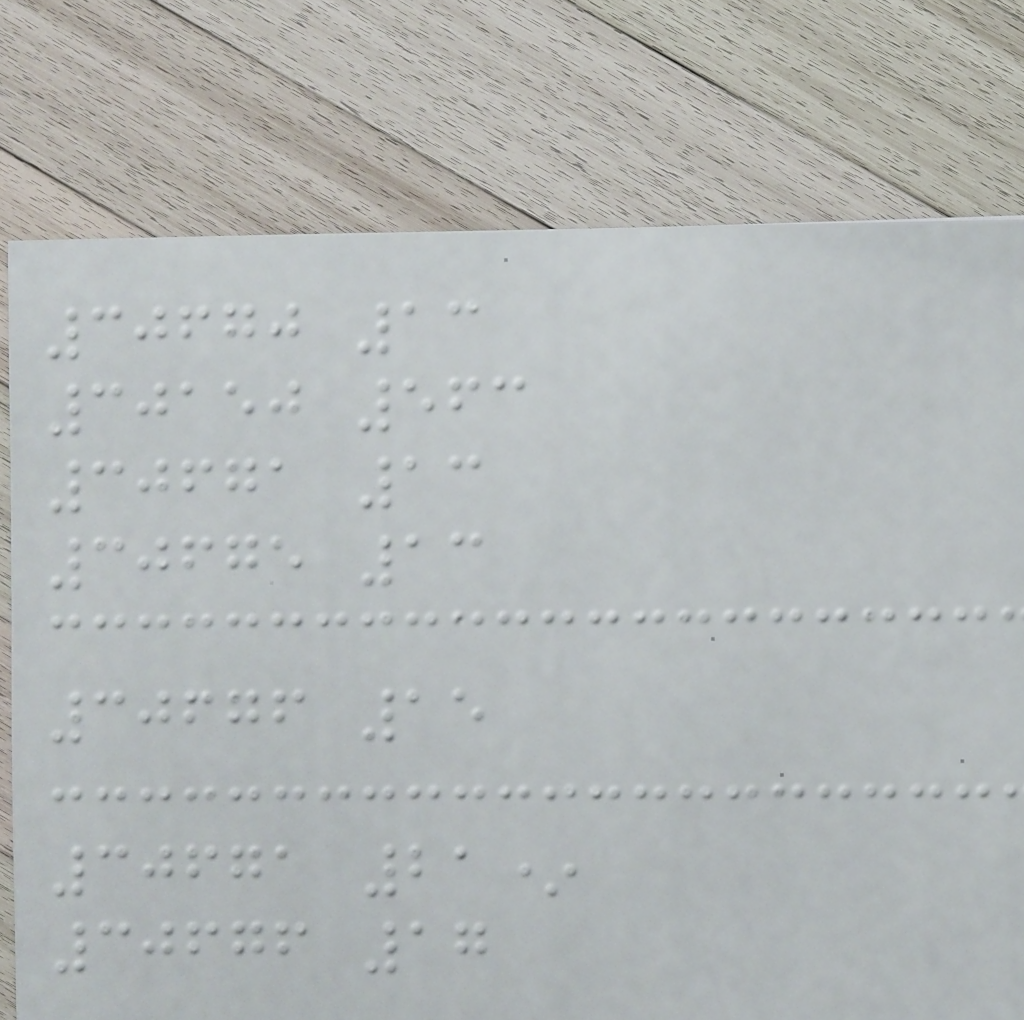30670 13
30150 563
30671 13
30675 13
30676 15
30671 21*
30676 17
